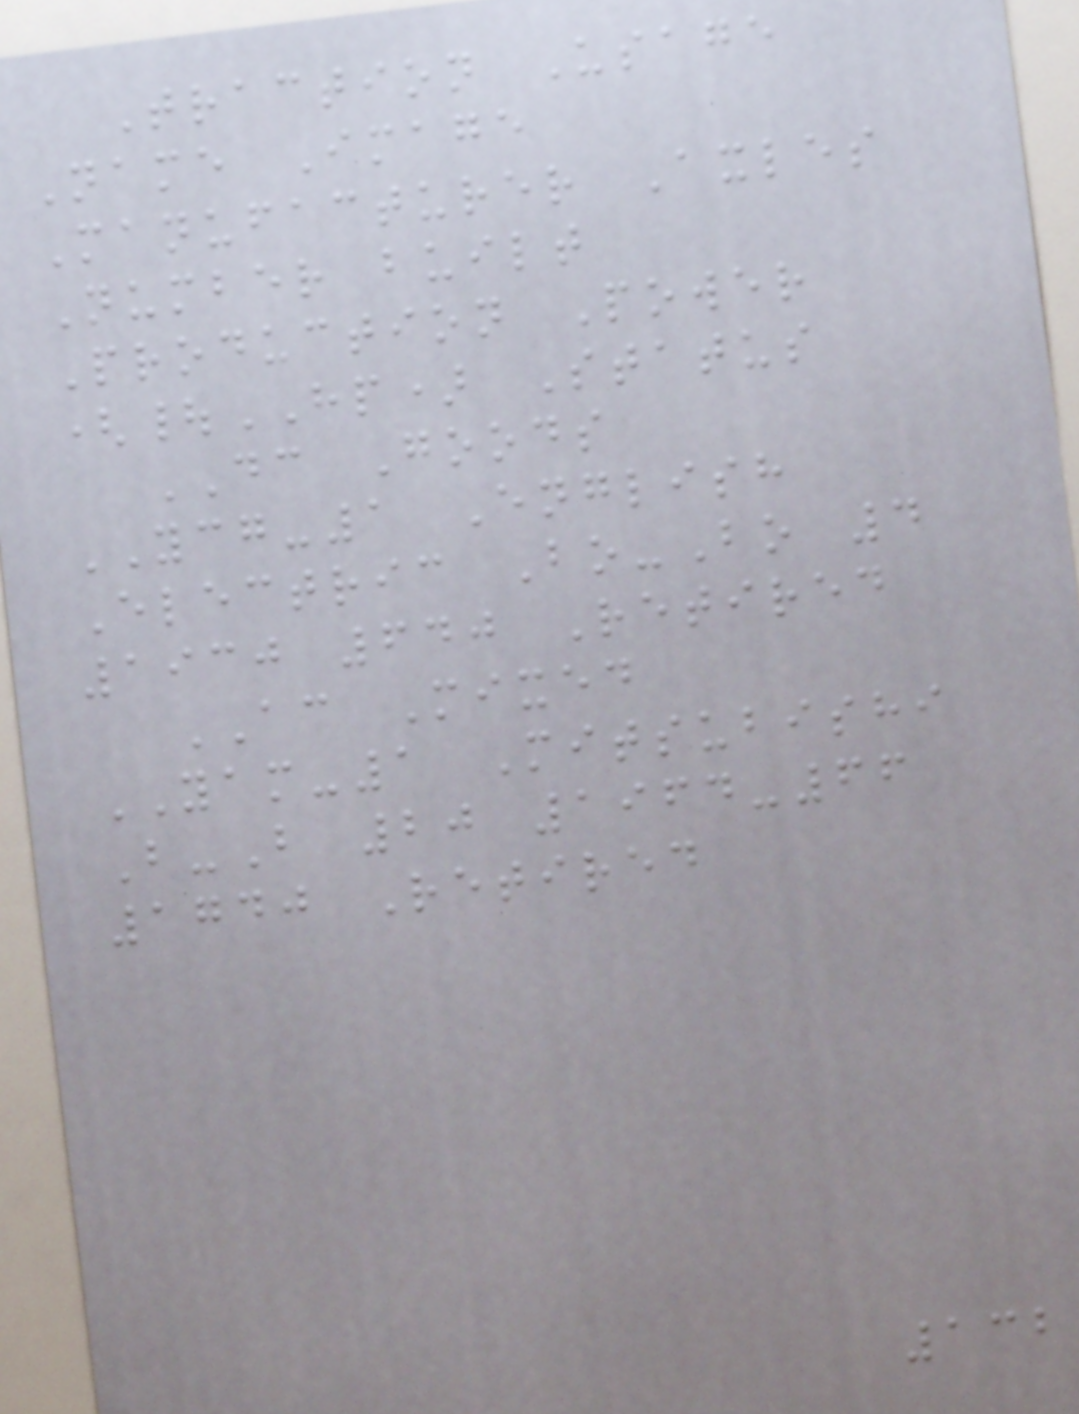Traction Usage
Name Image
Manufacturer Axles
Number built
Production Power
(|HP) Status
DC Goods
YCG-1 English
Electric Bo-Bo 4
1930 640 Retired
AC Mixed
YAM-1 Mitsubishi
B-B 20 1964-66
1740 Retired
132
